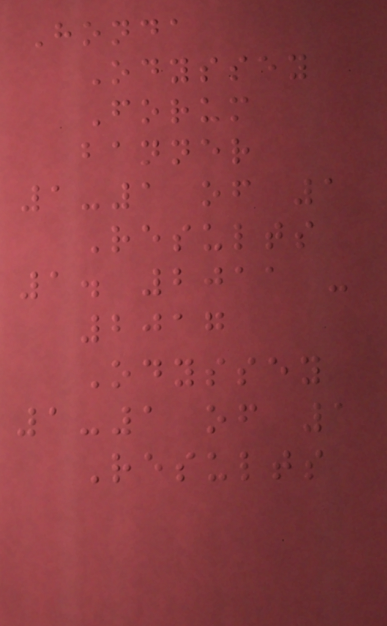Honda
Odyssey
Forum
banner
1-1 of 1
Results
1. 2011 -
2017
Odyssey
1-1 of 1
Results
